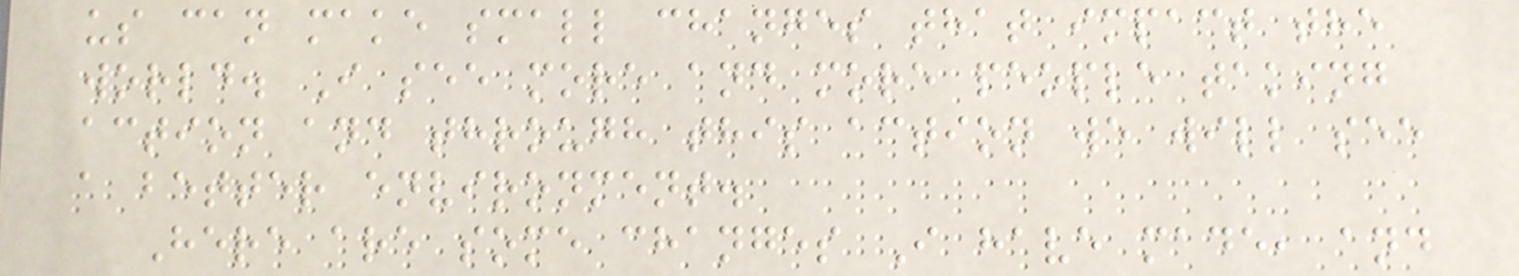us can make small changes that impact the
world. I see more and more people taking
action and through this action we will see
a better environment.
Here are some changes I have made, and
